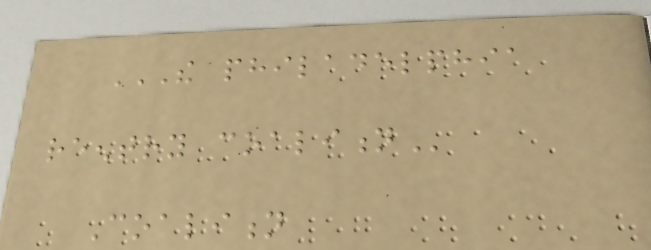THE PHILADELPHIA
REENTRY COALITION
Coalition
